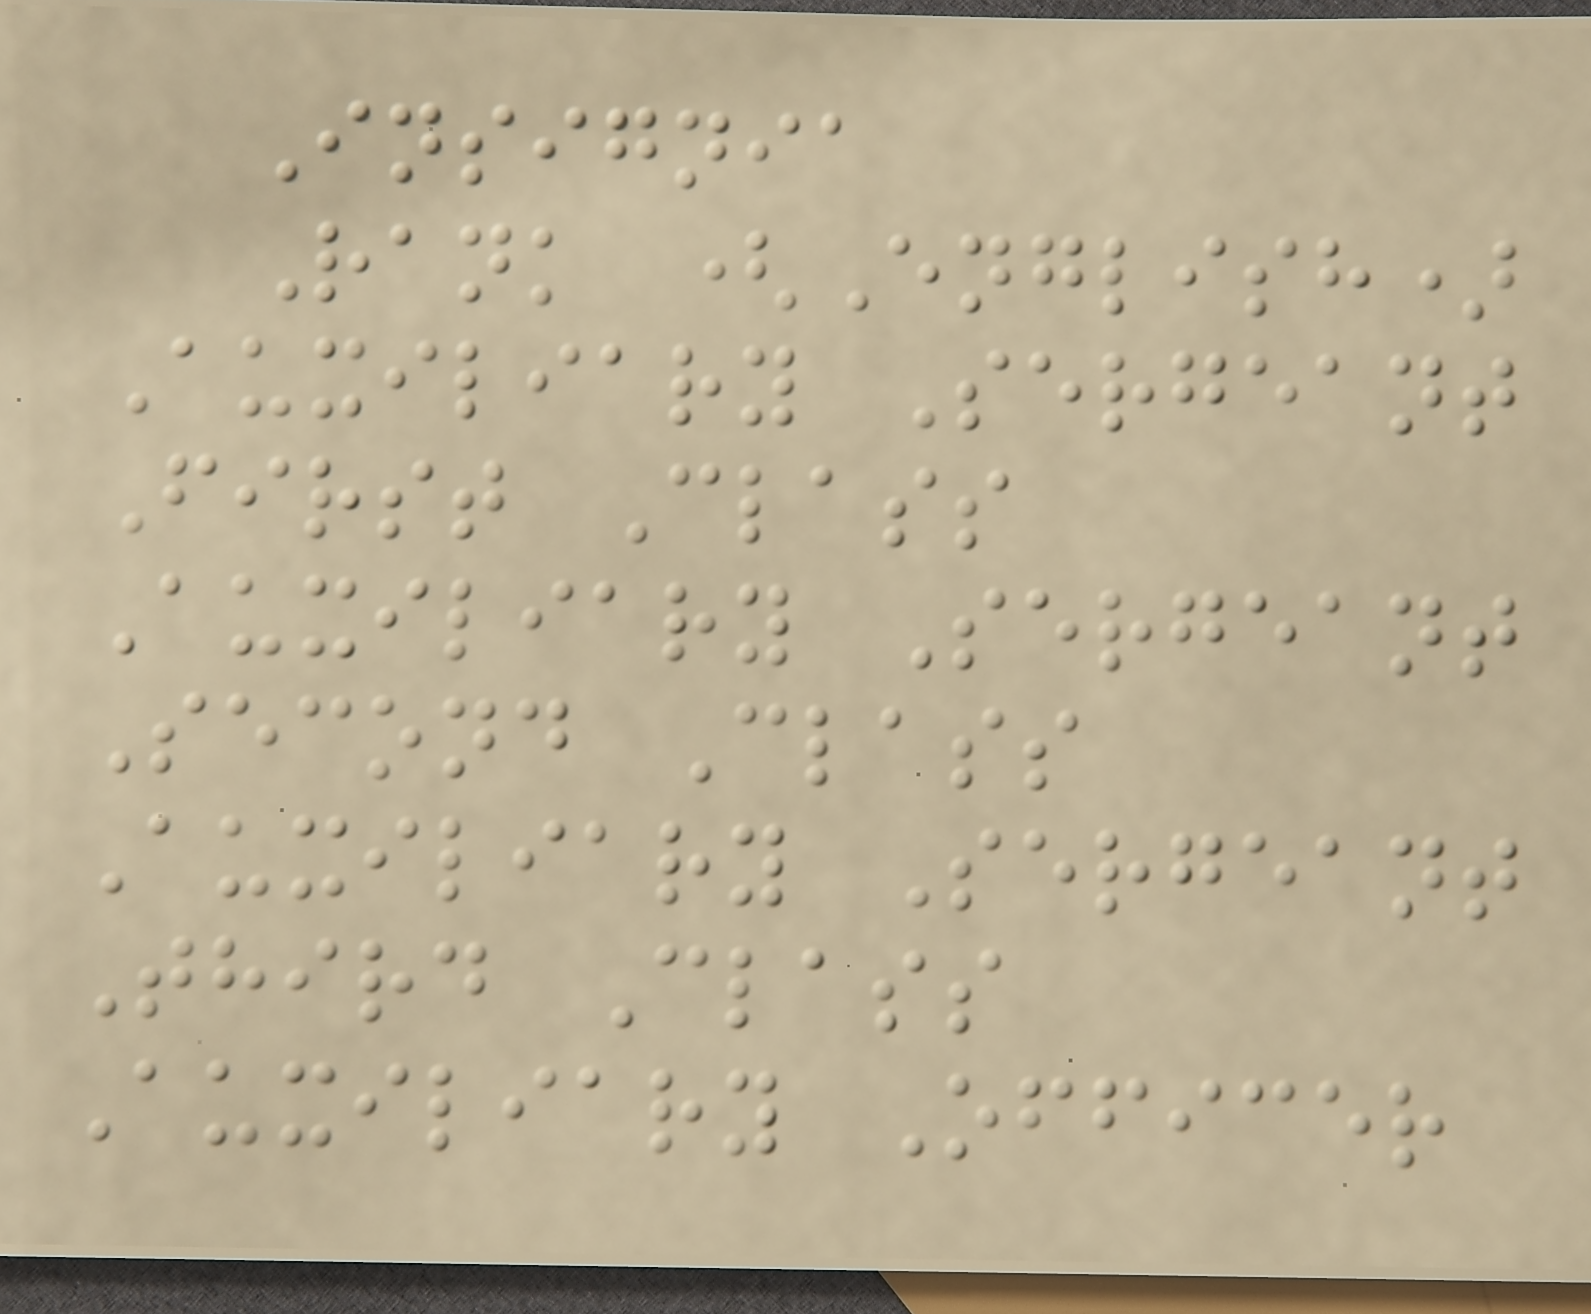Insignia
Rank (English)
Auxiliary Sergeant
First Class
Auxiliary Sergeant
Second Class
Auxiliary Sergeant
Third Class
Auxiliary Officer
